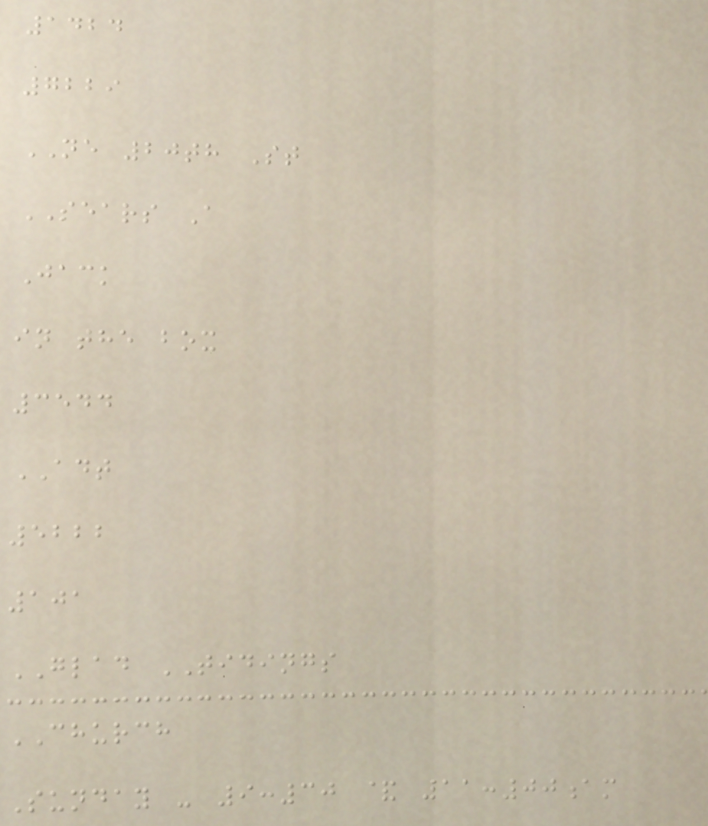1424
7229
NE 20th St
SEARS A
Jack
in the box
3544
ADT
5222
101
GLAD TIDINGS
CHURCH
Sunday - 9:30 & 11:00am
